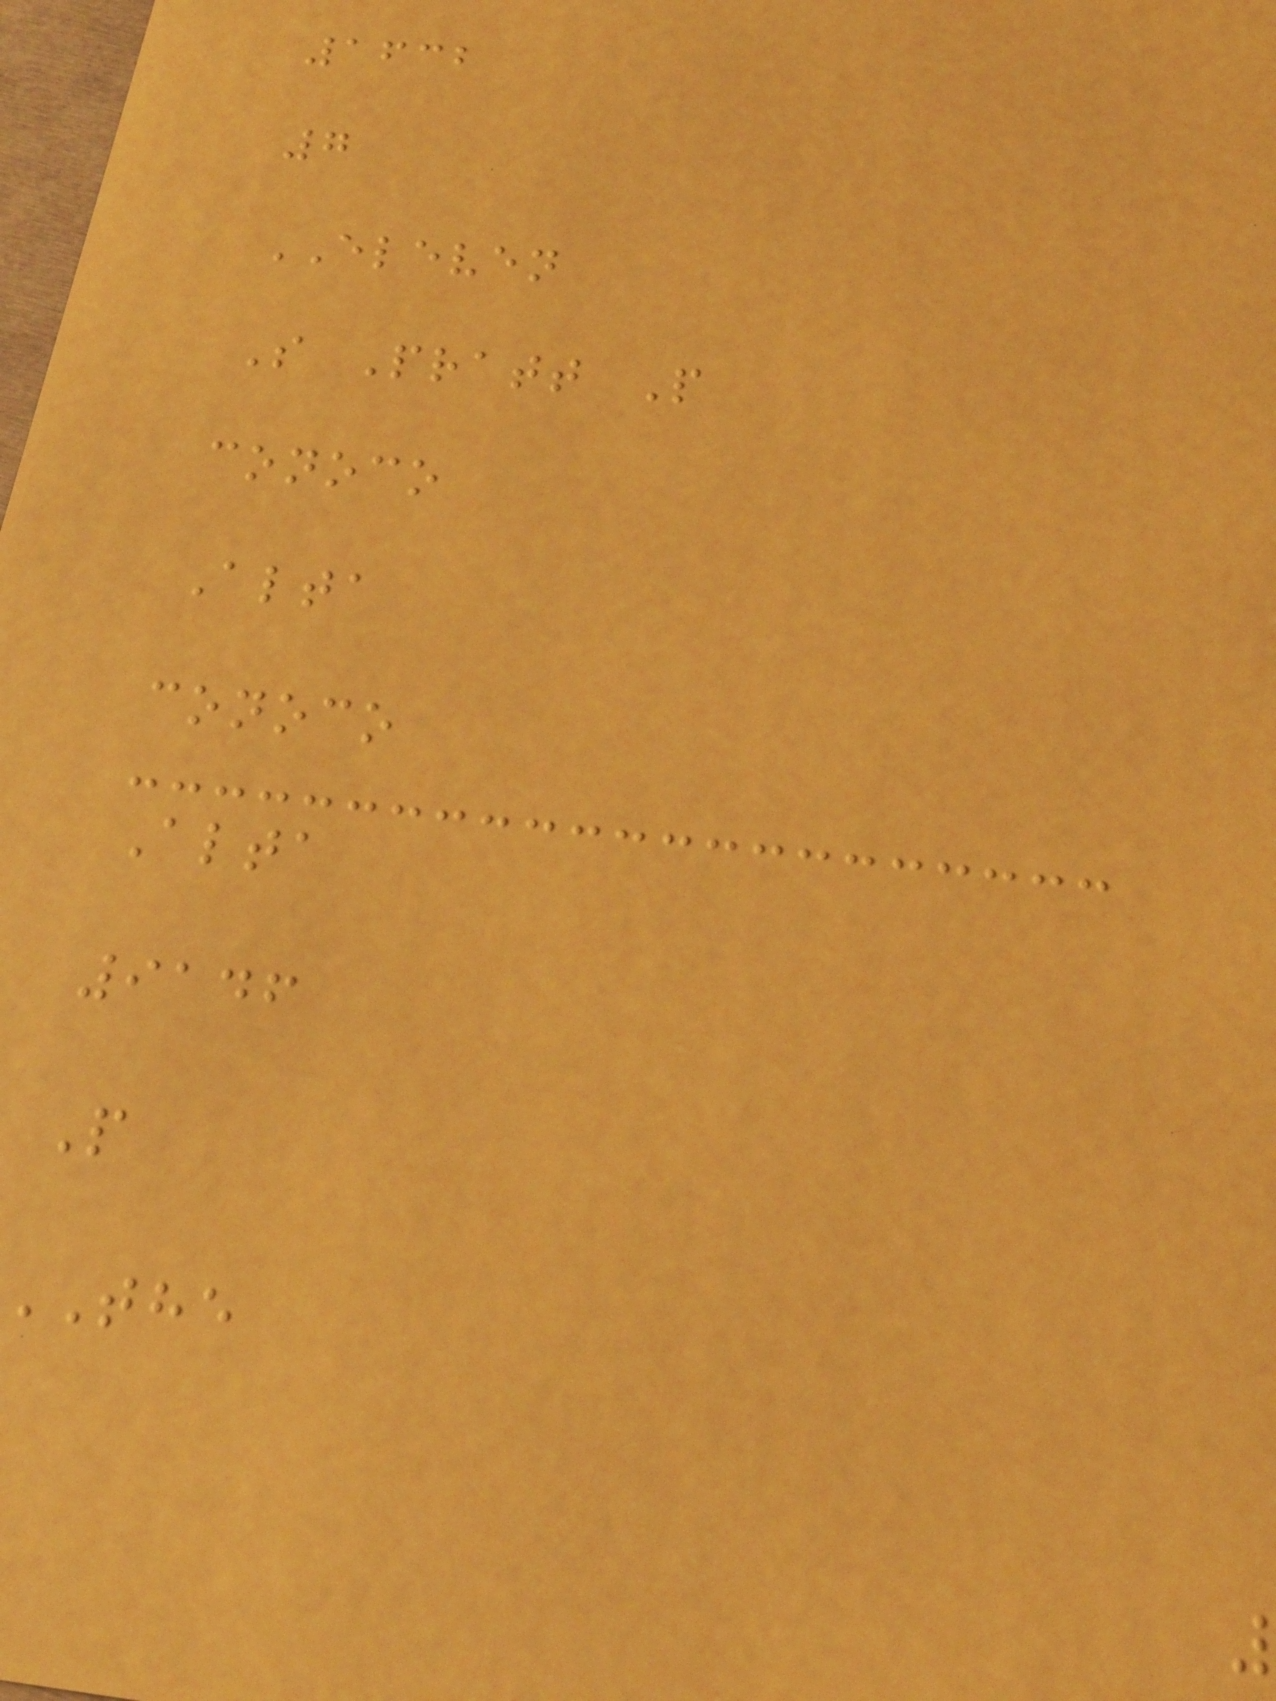1632
7
ELEVEN
S Pratt P
conoco
Alta
conoco
Alta
9146
P
